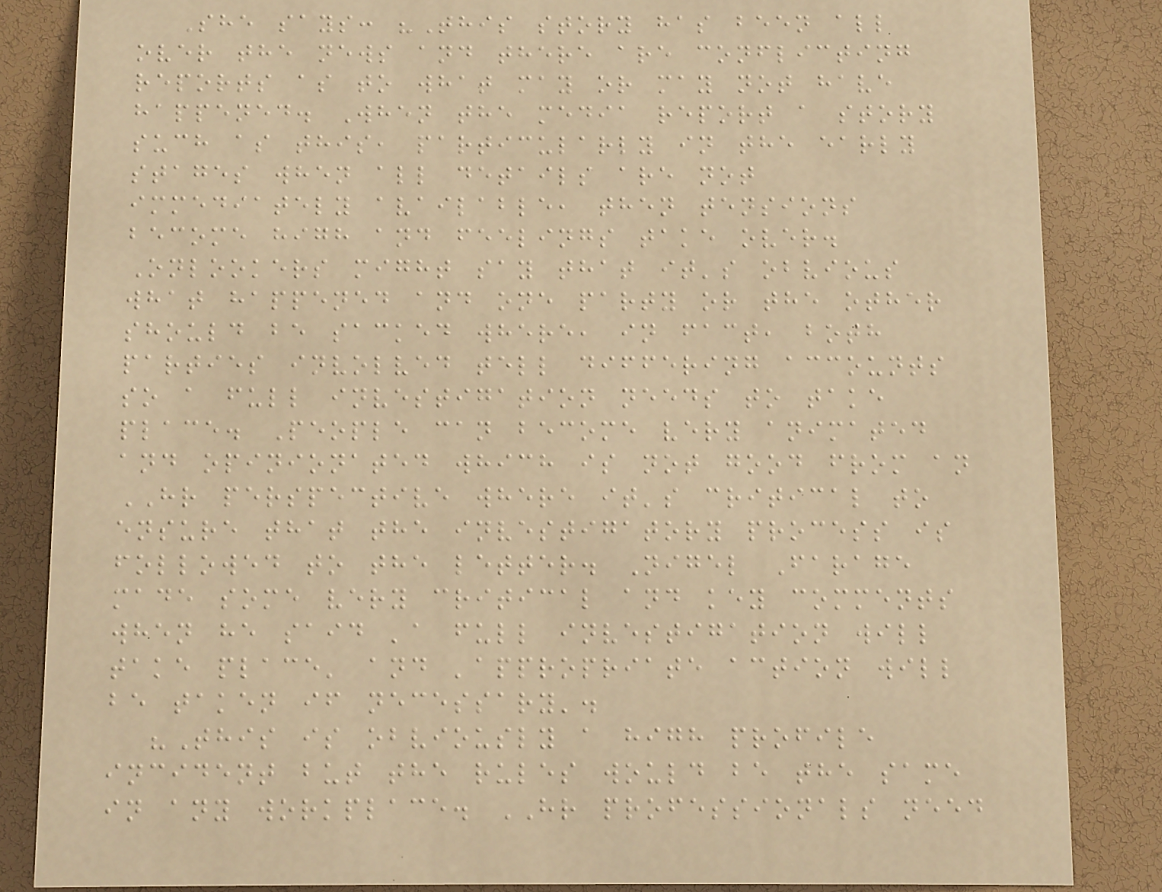She says: "This story has been all
over the news and there are conflicting
reports as to what may or may not have
happened. When the media report a story
such as this, particularly in the early
stages when all details are not
immediately available, then tensions
become high and feelings take over.
Onlookers might say that it's obvious
what happened and one party or the other
should be sacked where, in fact, both
parties involved tell differing accounts
so a full investigation needs to take
place. People can become very animated
and opinionated which is not good from an
HR perspective where it's critical to
ensure that the investigatory process is
followed to the letter. Nigel Farage
made some very critical and key comments
when he said 'a full investigation will
take place' and 'appropriate action will
be taken if necessary'.
"This is obviously a high profile
incident but the rules would be the same
in any workplace. HR professionals need
